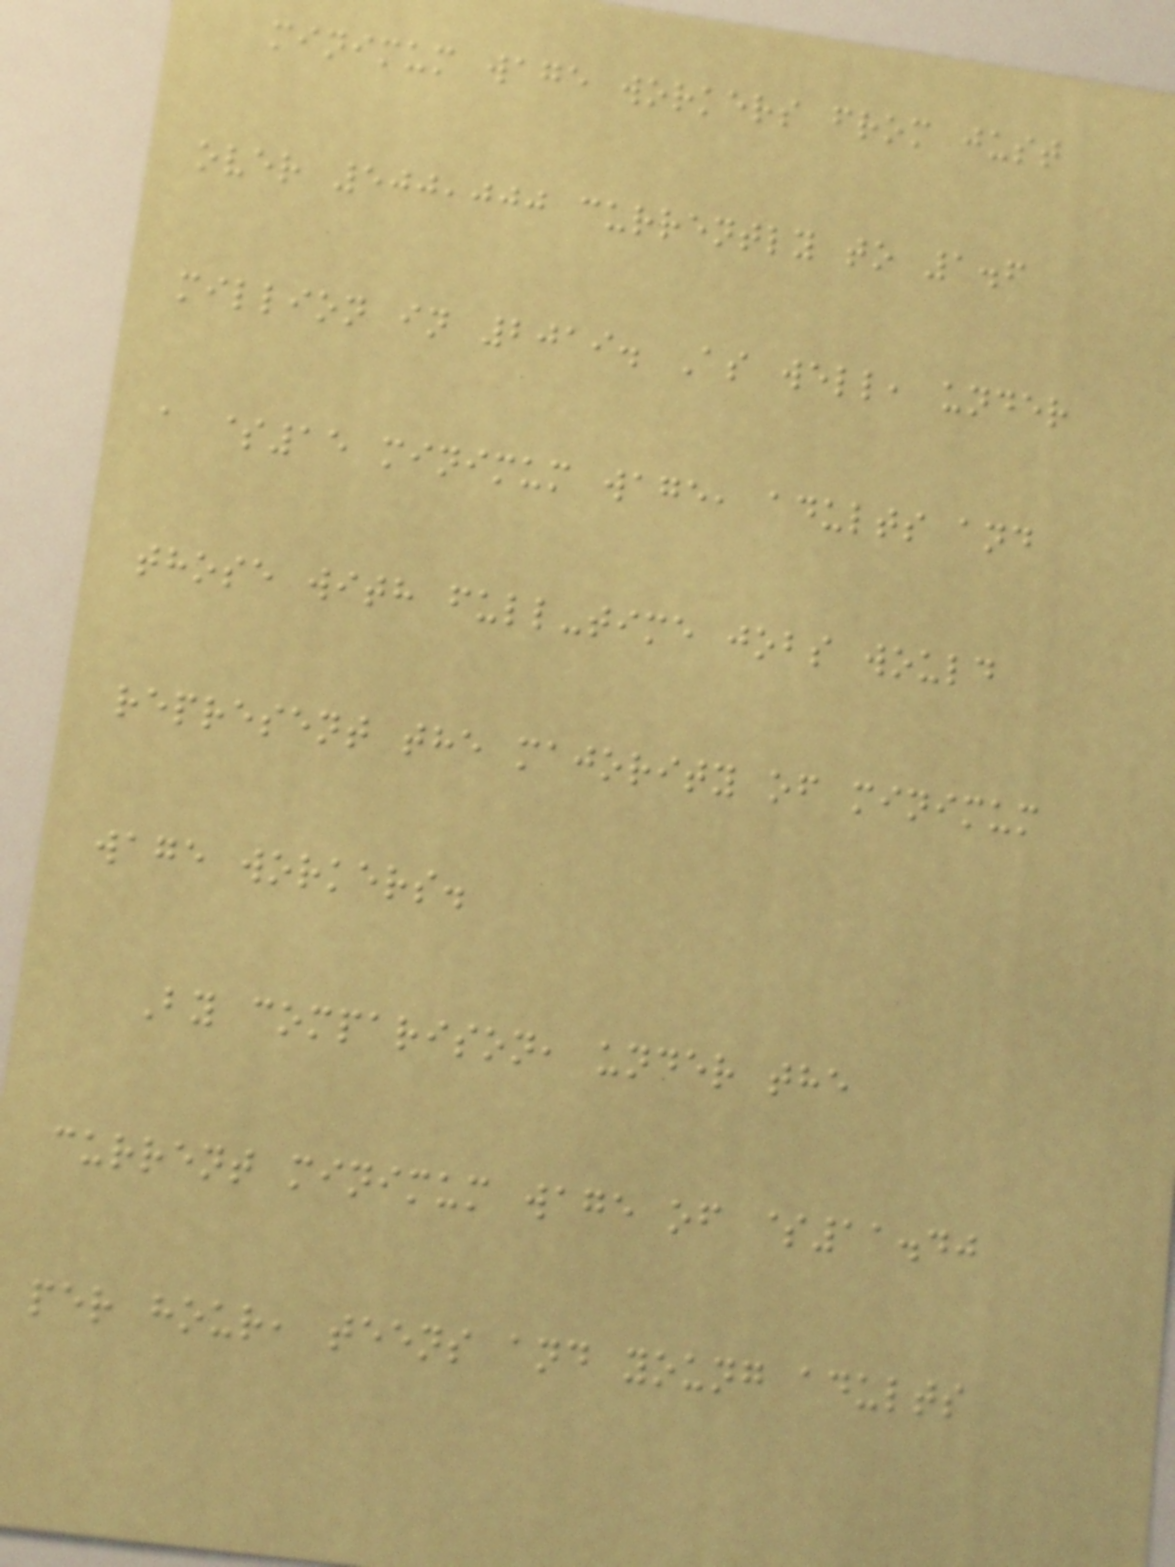minimum wage workers from just
over 500,000 currently to 1.6
million in 2019. As well, under
a $15 minimum wage, adults and
those with full-time jobs would
represent the majority of minimum
wage workers.
By comparison, under the
current minimum wage of $11.40
per hour, teens and young adults
